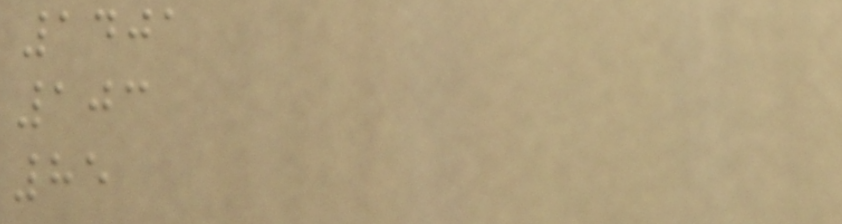1401
103
85
